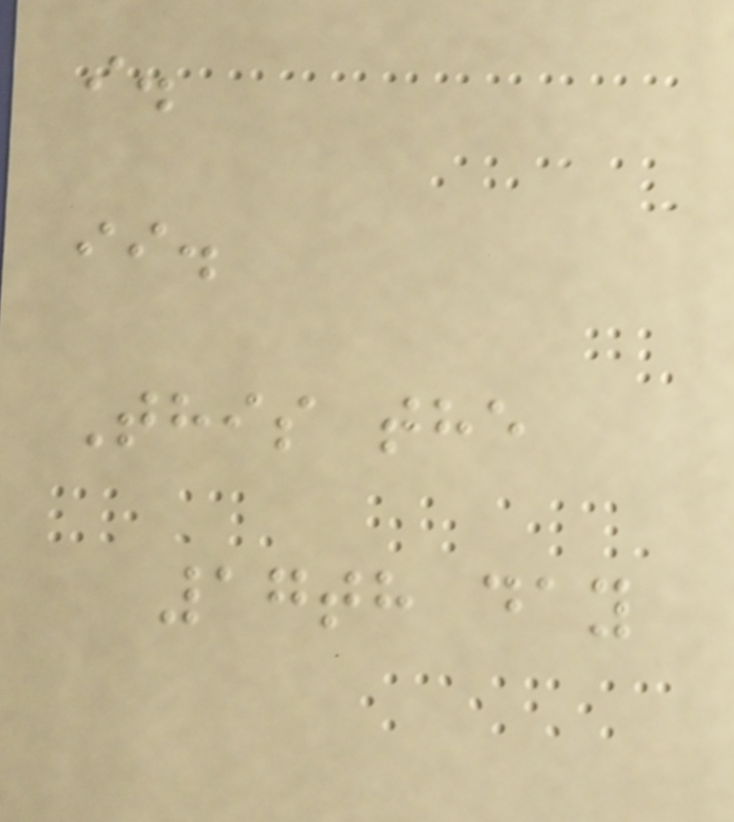i.
ii.
This the
17th day
